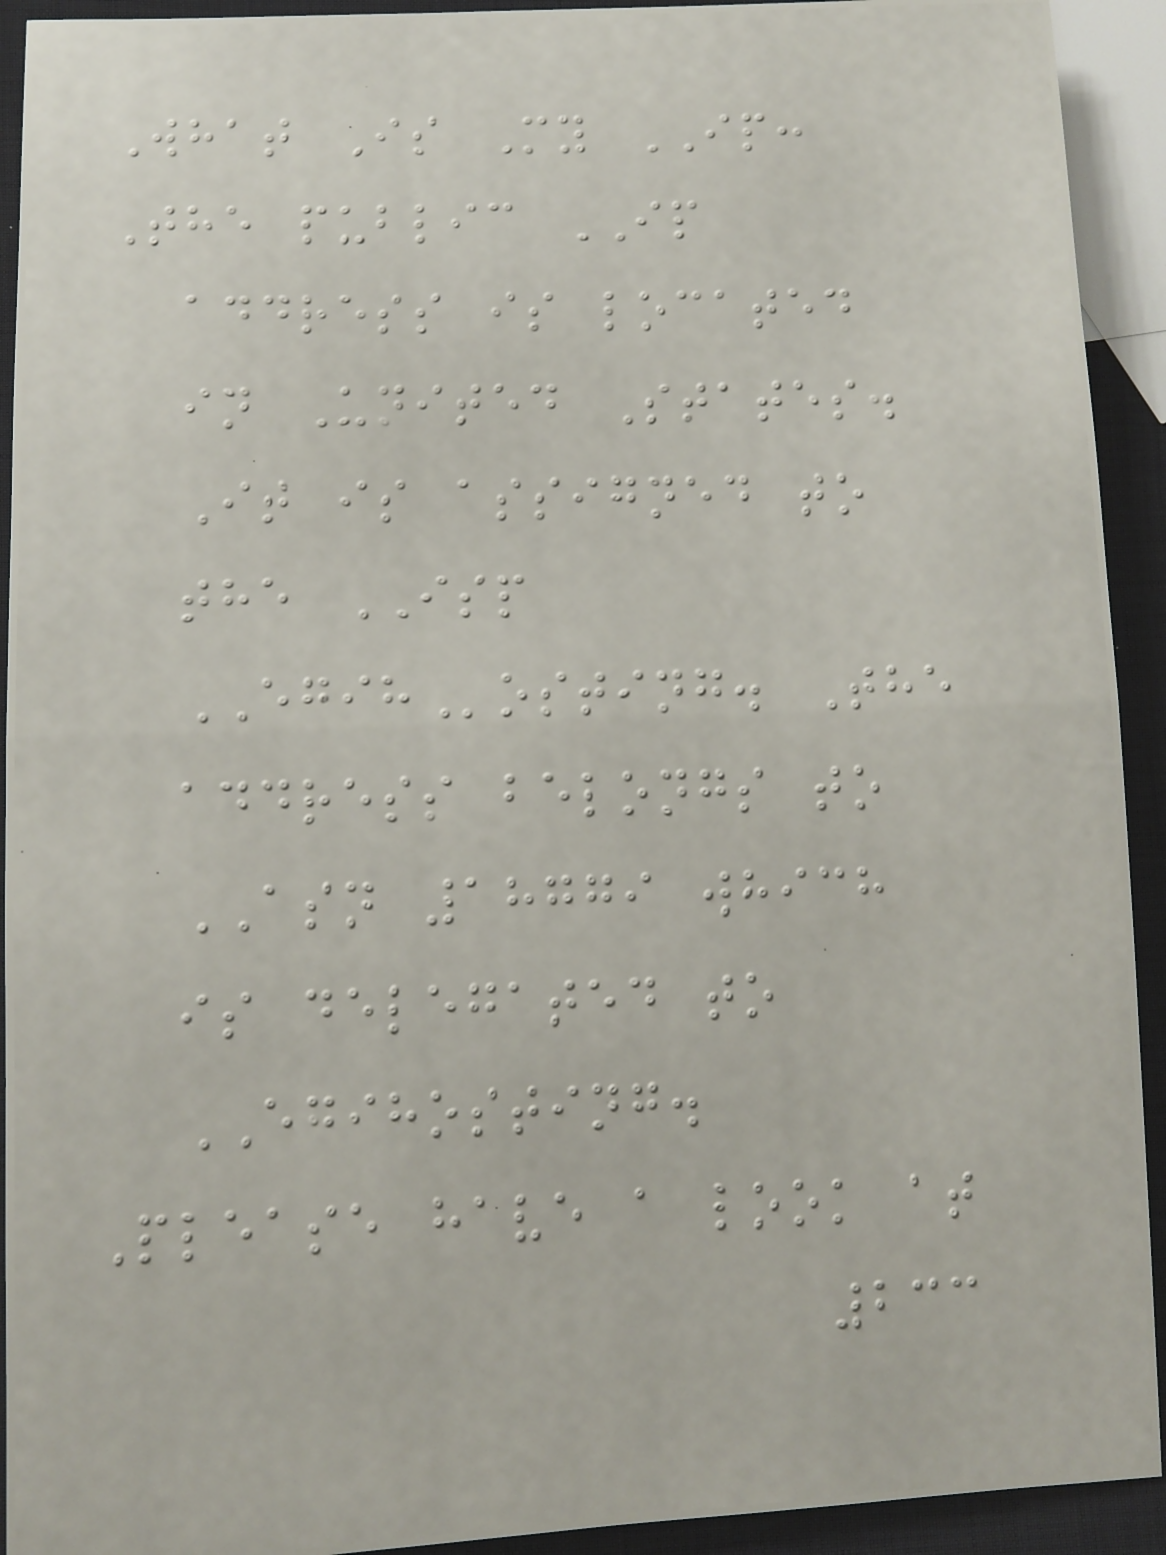What Is My IP:
The public IP
address is located
in United States.
It is assigned to
the ISP
EGIHosting. The
address belongs to
ASN 18779 which
is delegated to
EGIHOSTING.
Please have a look at
233
